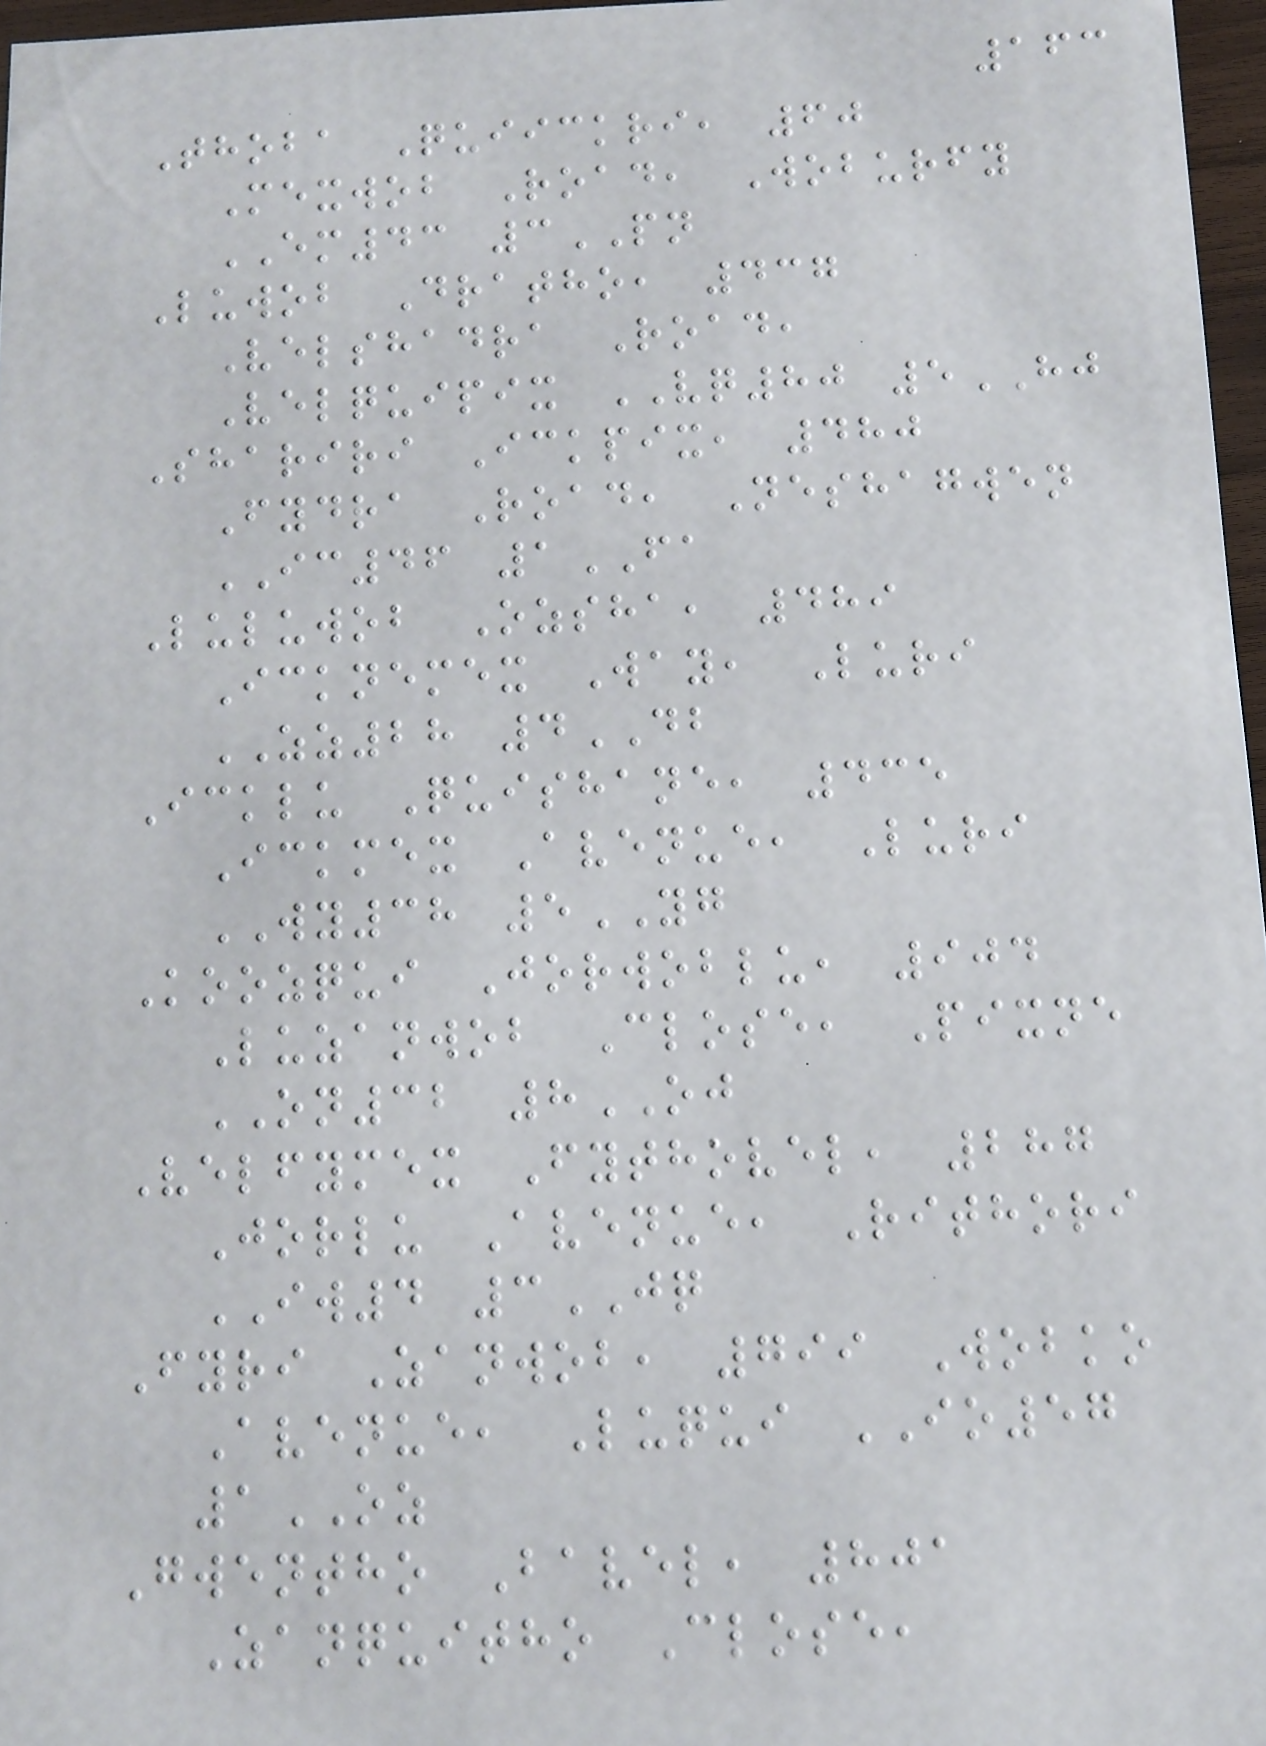163
Thoba Quiickri, 60
Mexwob Road, Woburfy
EM43 3PN
Luwob Dratho, 437
Velshadra Road,
Velquipix VQ80 5HJ
Shariri Ickpix, 480
Fydra Road, Neshagwen
IC46 1FA
Luluwob Ozsha, 489
Icknemex Way, Luri
ZZ28 4DB
Icklu Quishane, 435
Ickmex Avenue, Luri
WY38 5YG
Koozqui Jorwoblu, 904
Luzanwob Close, Pixne
ON32 8OJ
Velfymex Fythovel, 287
Jorlu Avenue, Rithori
IW4 3JQ
Fyri Zanwob, 799 Wobko
Avenue, Luqui IO57
1OZ
Gwentho Bavel, 801
Zanquitho Close,
